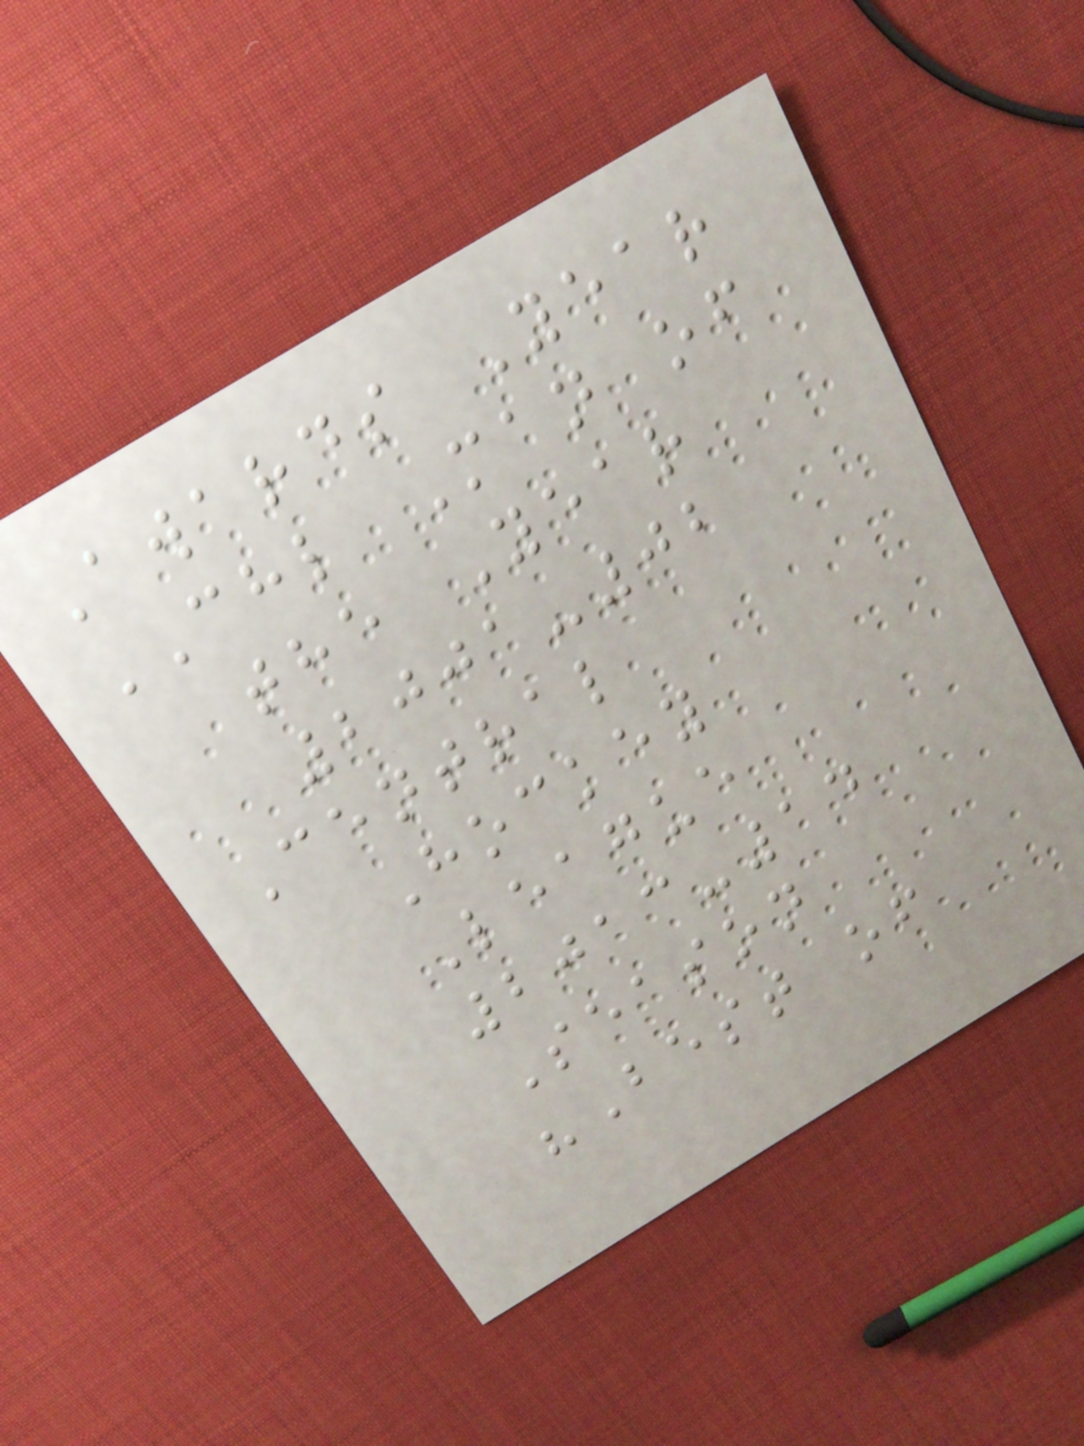Awards Year
CHL Man of
the Year
2001-02
Central
Hockey
League
2013-14
Season
"Best of
